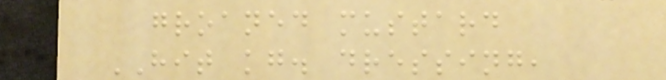groaned mustard
HIT kg. dressing,
